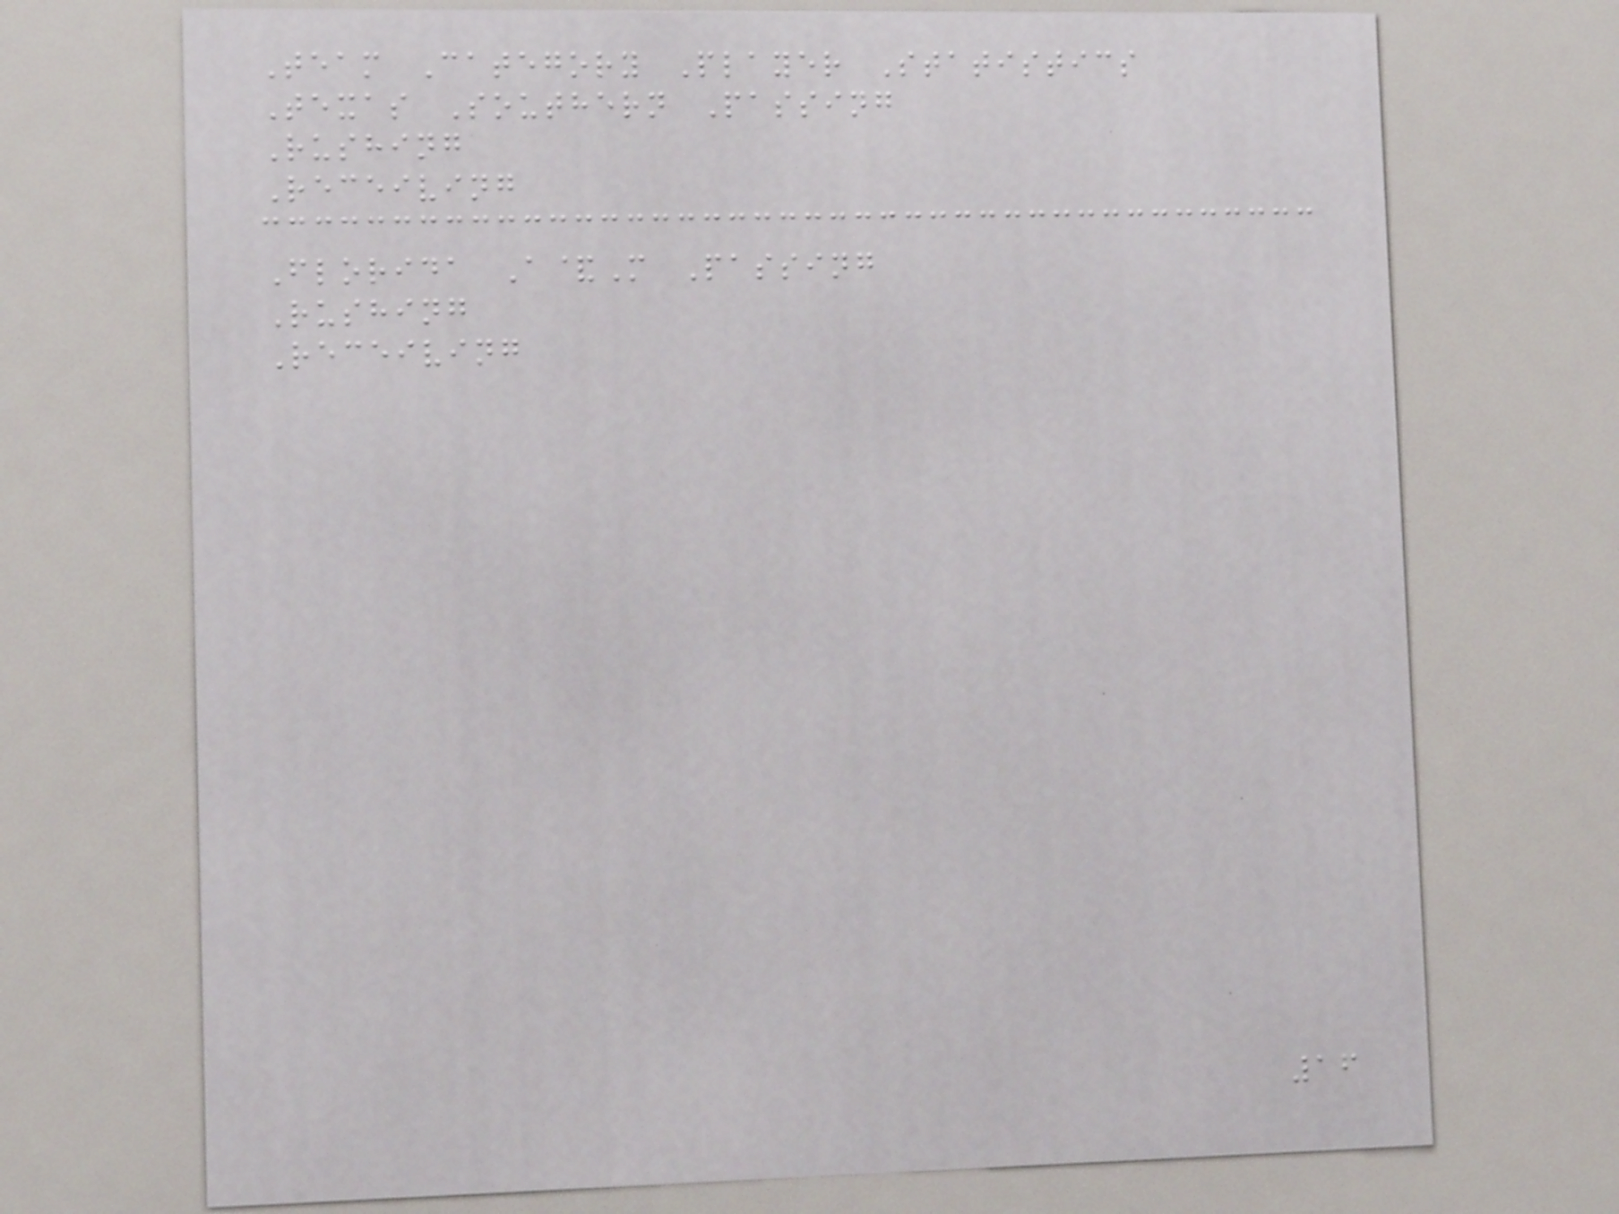Team Category Player Statistics
Texas Southern Passing
Rushing
Receiving
Florida A&M Passing
Rushing
Receiving
16
